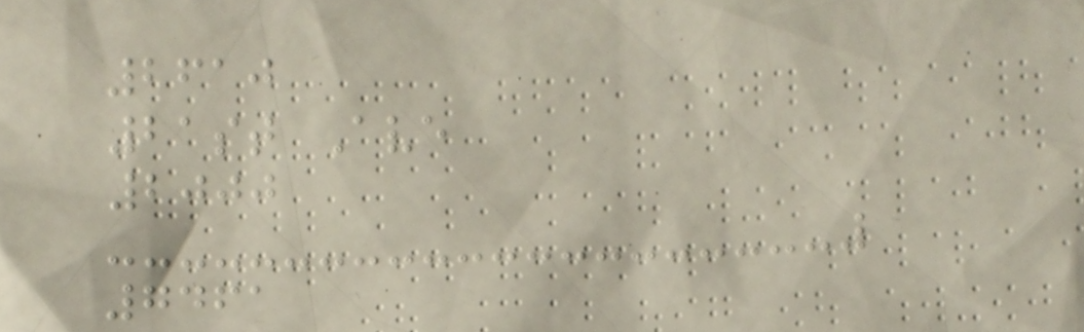2610
21st Ave
2000
7461
